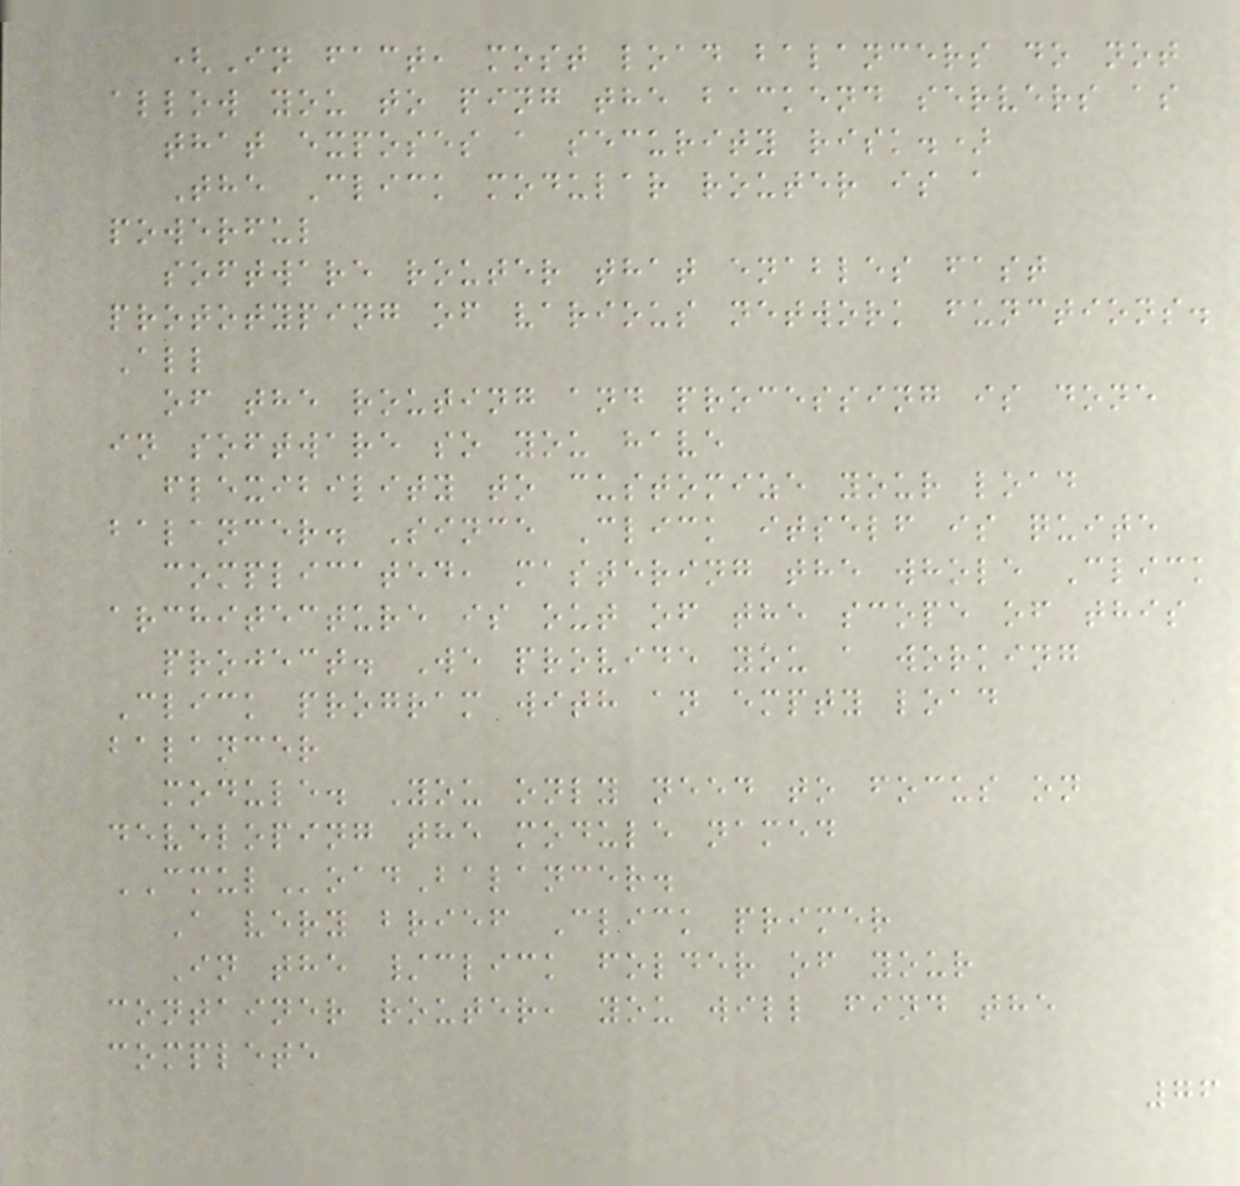(In fact, most load balancers do not
allow you to ping the backend servers as
that exposes a security risk.)
The Click modular router is a
powerful
software router that enables fast
prototyping of various network functions.
All
of the routing and processing is done
in software so you have
flexibility to customize your load
balancer. Since Click itself is quite
complicated, mastering the whole Click
architecture is out of the scope of this
project. We provide you a working
Click program with an empty load
balancer
module. You only need to focus on
developing the module named
CMULoadBalancer.
A very brief Click primer
In the /click folder of your
container router, you will find the
complete
76
